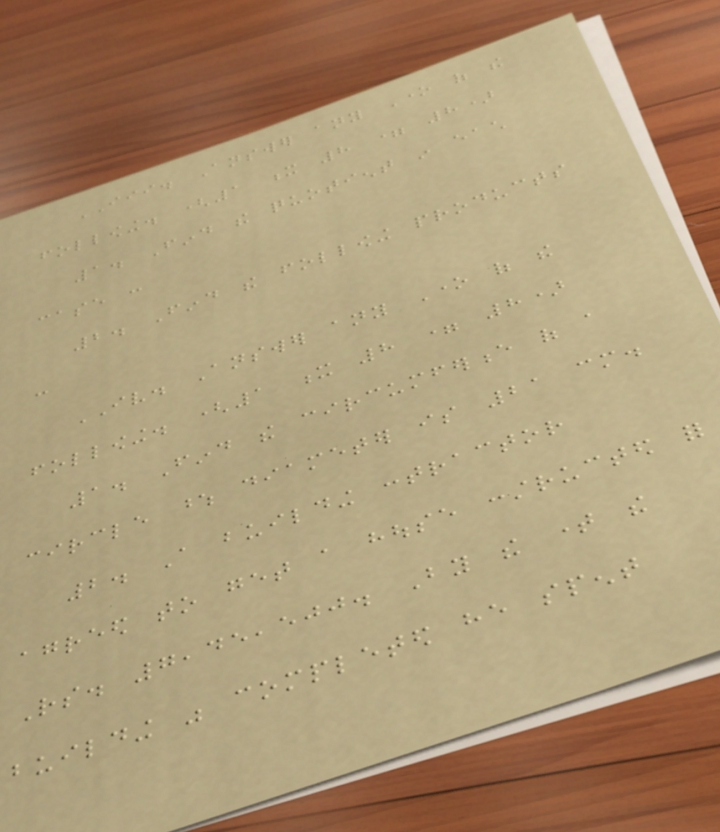III. Answer any One of the
following. (1 x 8 = 8)
1. Find the quotient in each
case :
2. Find the following products
:
IV. Answer any One of the
following. (1 x 8 = 8)
1. Find the circumference of a
circle whose diameter is 21 cm.
2. A building contractor
agreed to get a house constructed for
Rs. 7,45,500. By the time the
building was completed he spent
